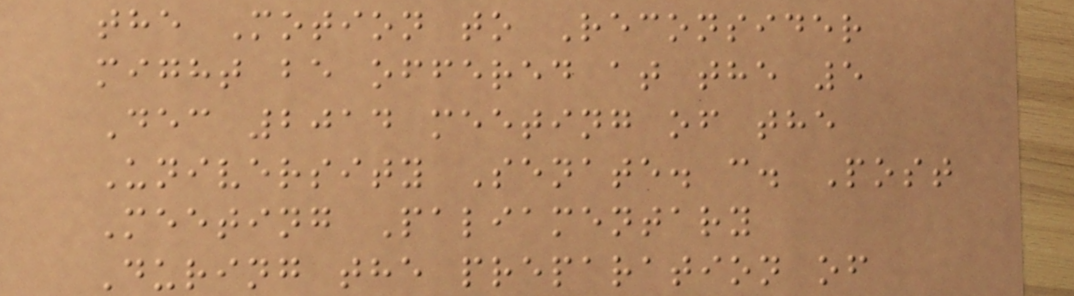the Motion to Reconsider
might be offered at the 5
Dec 2014 meeting of the
University Senate. c. Post
Meeting Paliamentary
During the preparation of
